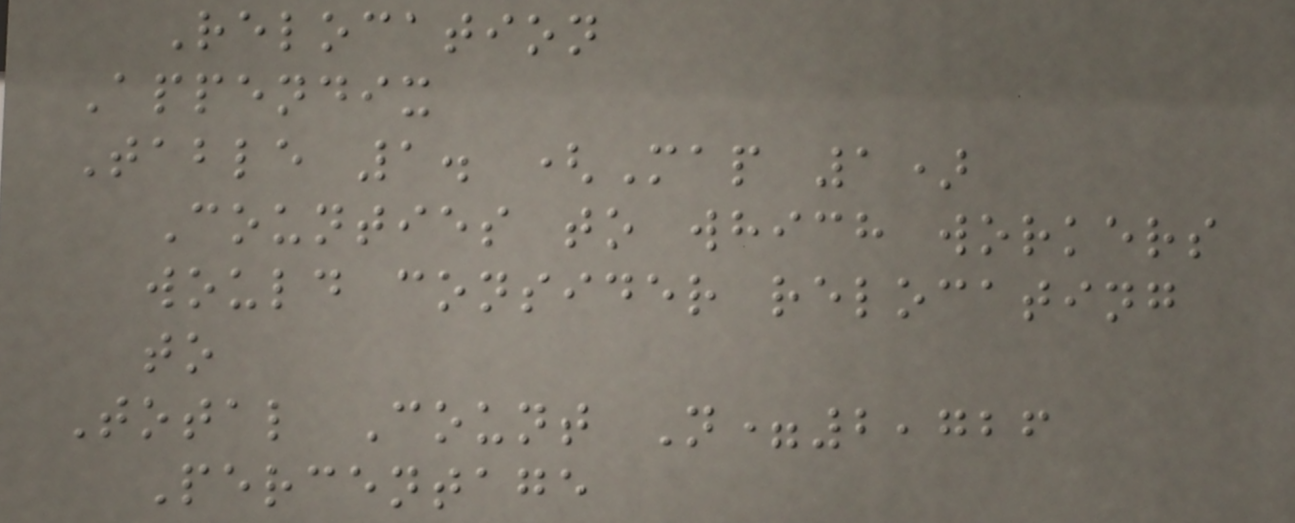Relocation
Appendix
Table 1. (Map 1)
Counties to which workers
would consider relocating
to
Total Count N=2,726
Percentage
